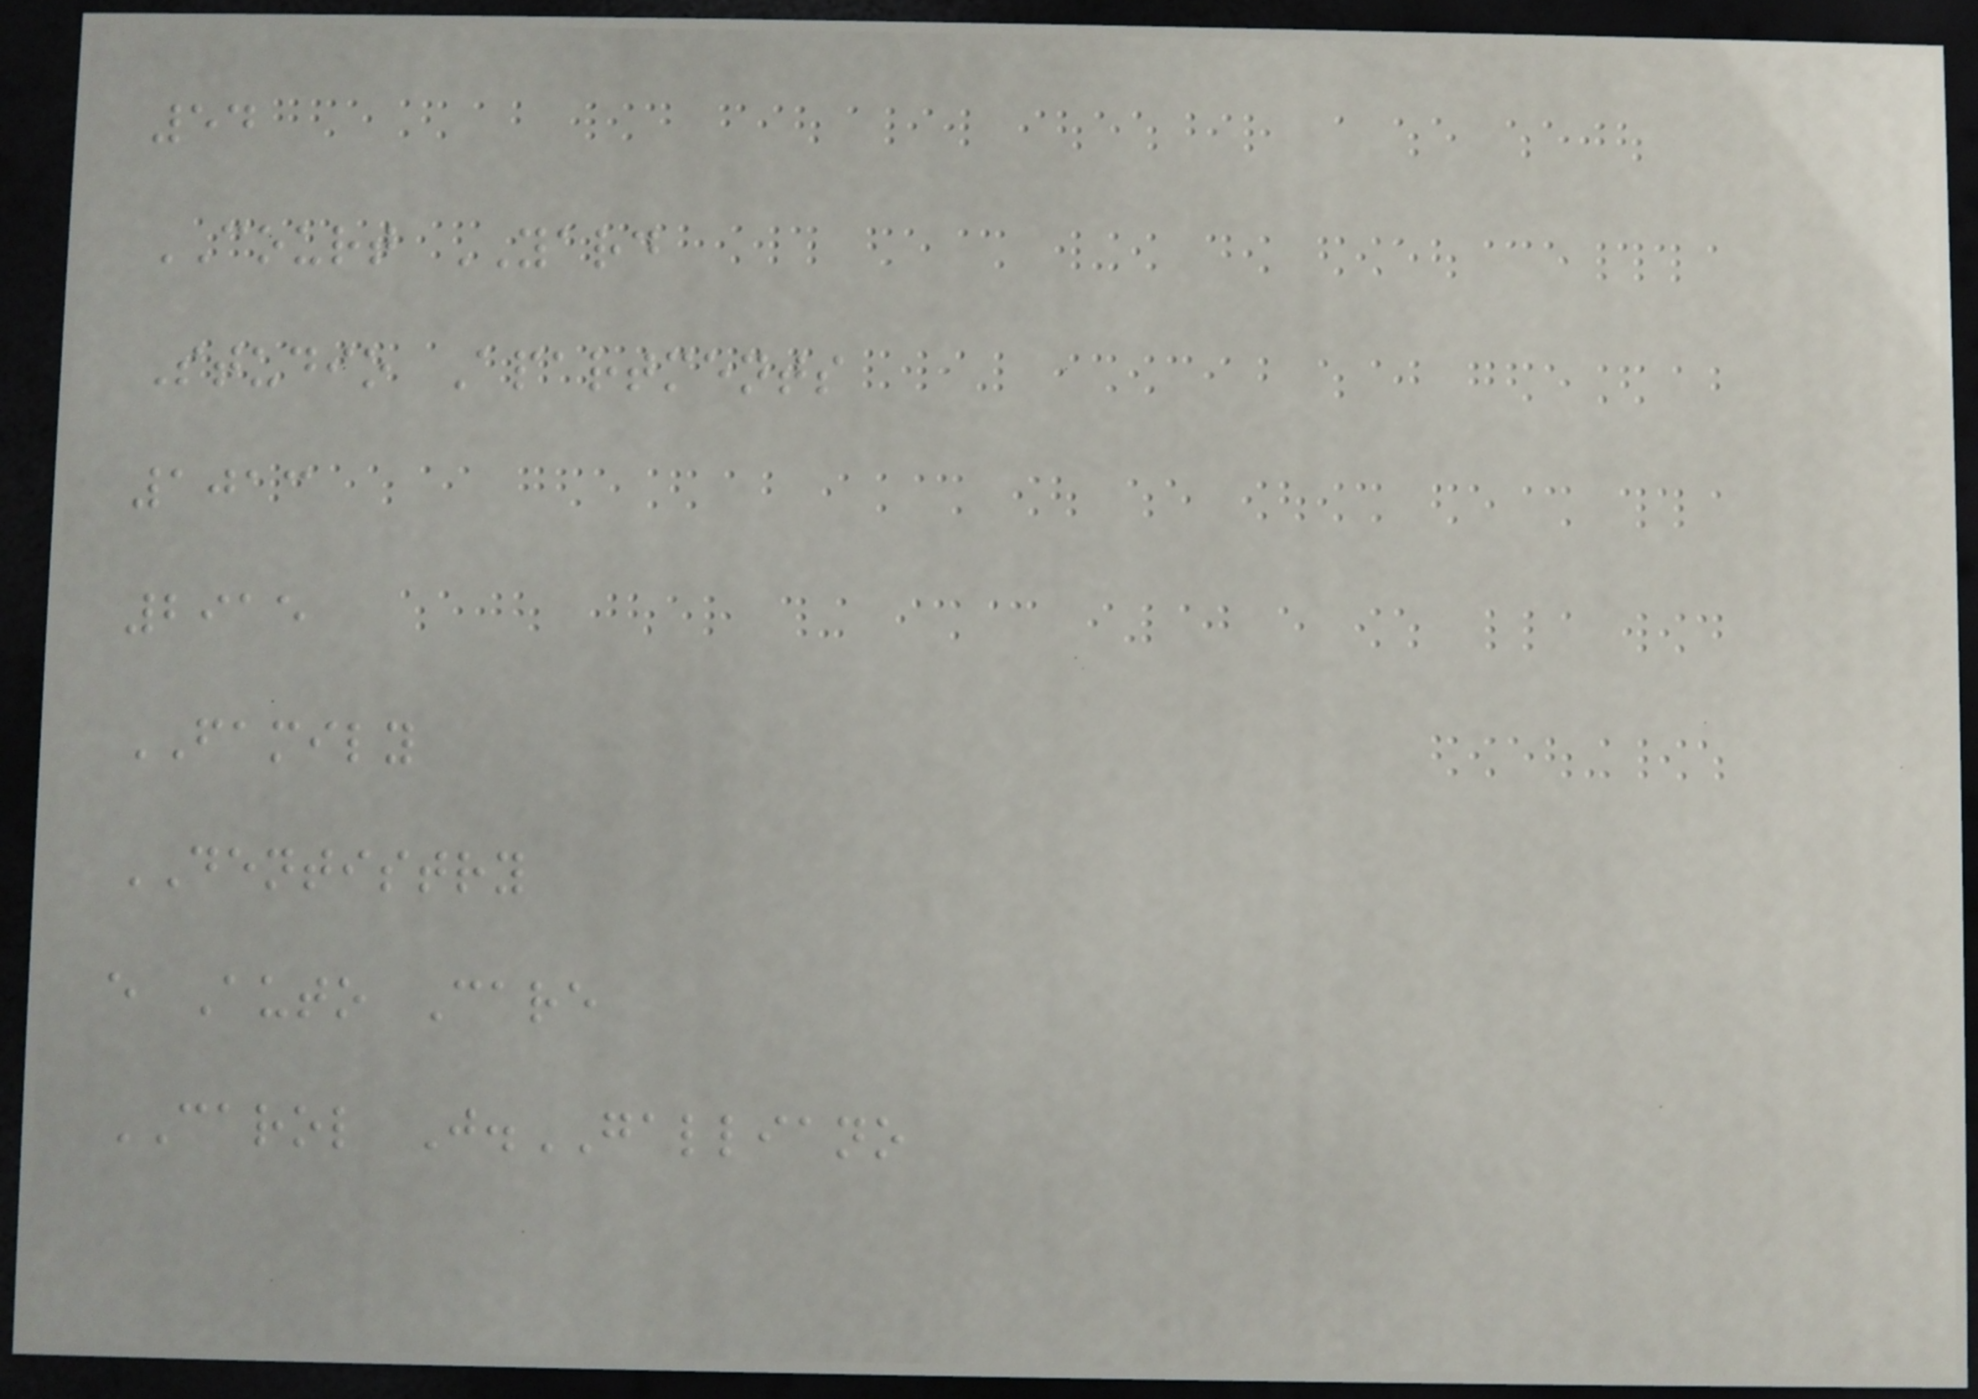54
COURT YARD
Studio Apartments
1013
2915
FAMILY
DENTISTRY
e Auto Care
CAROL J.GALLIANO
